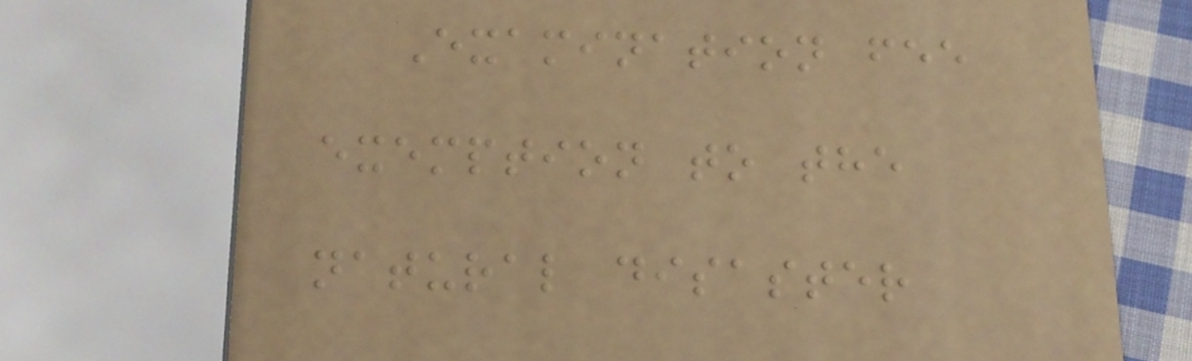Examination fee
exemption to the
natural disaster
